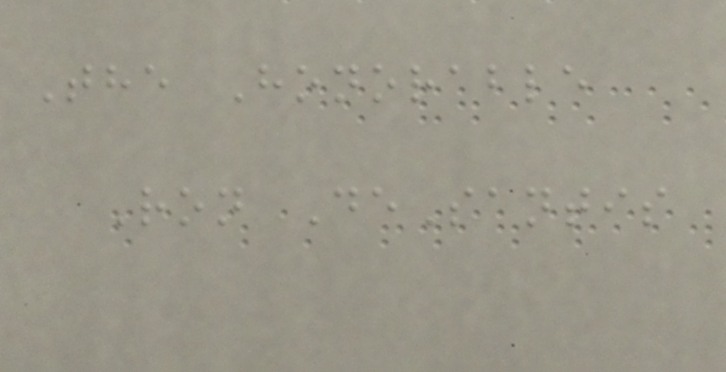The Honorable
Ron DeSantis
